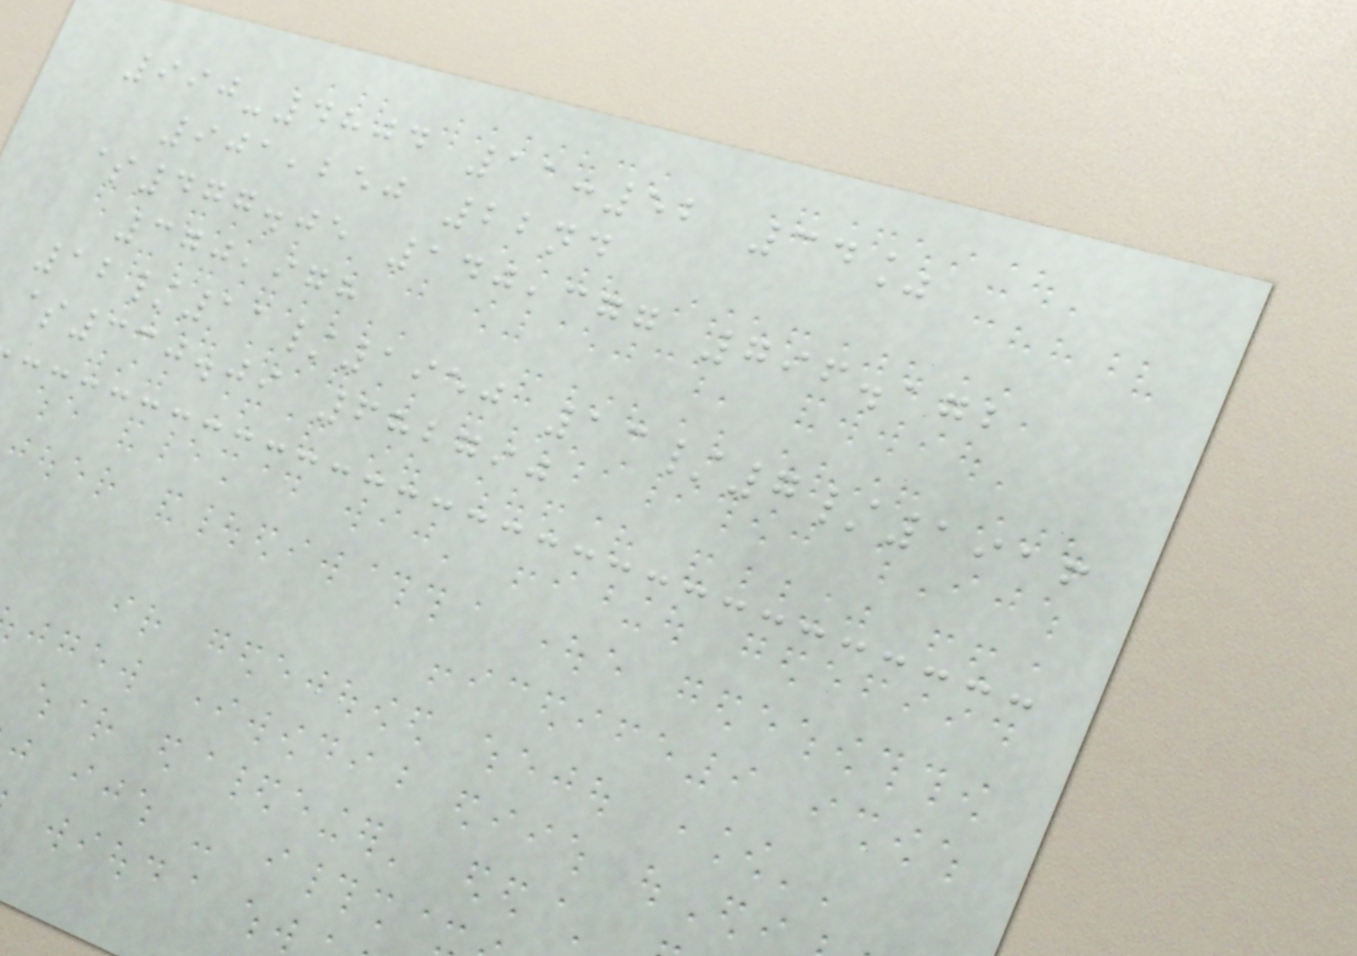990-4804 11:52 34%
901,250 22nd
$477.05 140,377 796.172
370,978
12/11/1950 13/7/1916
$330.09 682790
